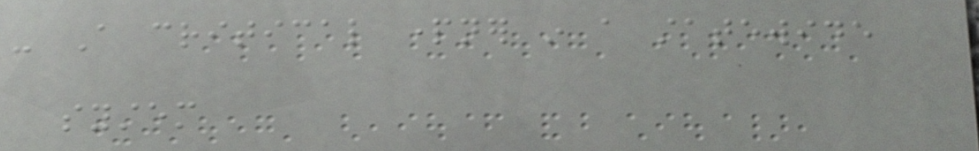- A critical partner in a statewide
system
